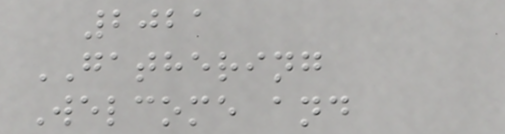2021
GATHERING
Welcome and
